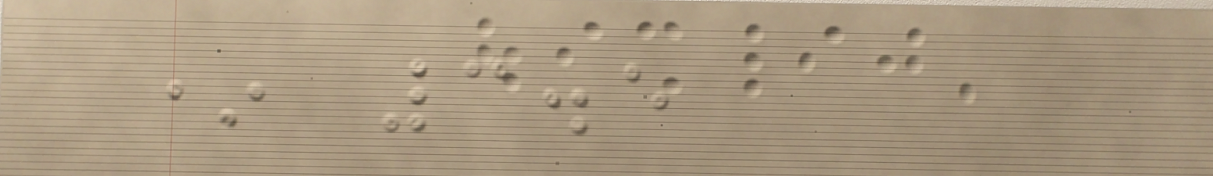* 3.5
